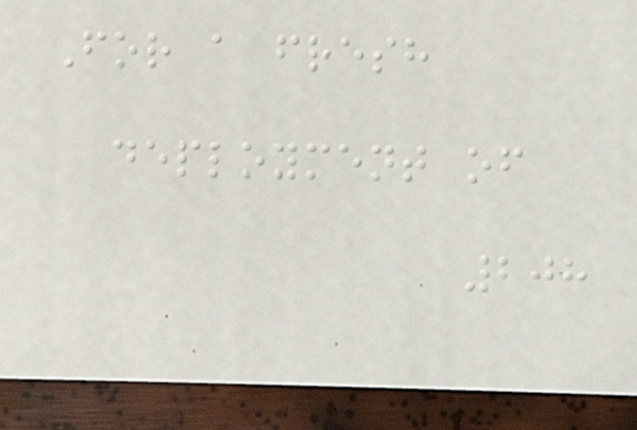For a fresh
deployment of
208
